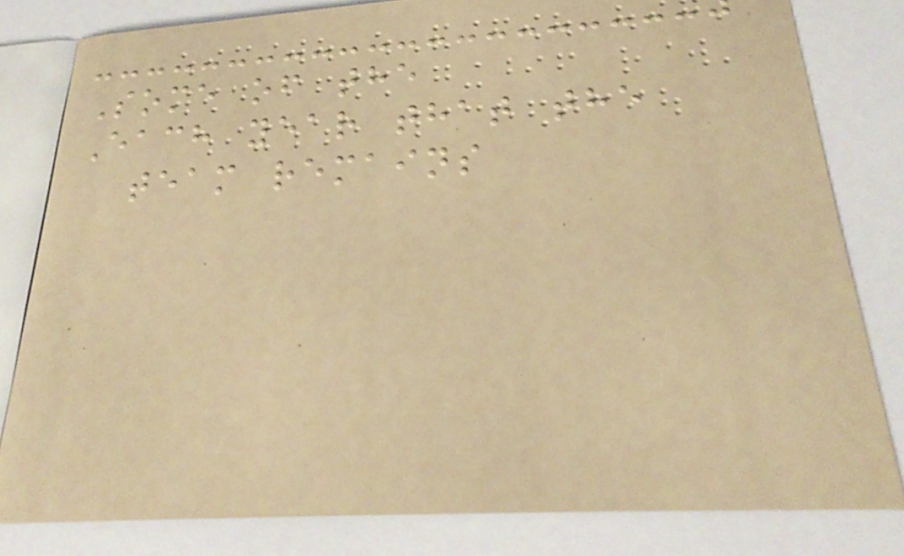Some of the
Each year that the
team remains
